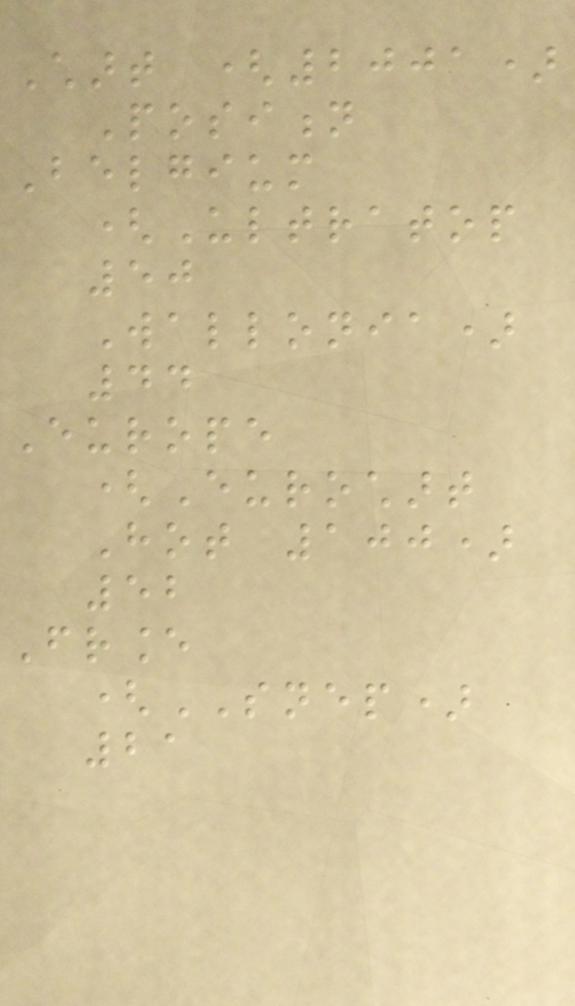Chart (2001)
Position
Belgium
(Ultratop
50
Wallonia)
44
Europe
(Eurochart
Hot 100)
52
France
(SNEP)
21
